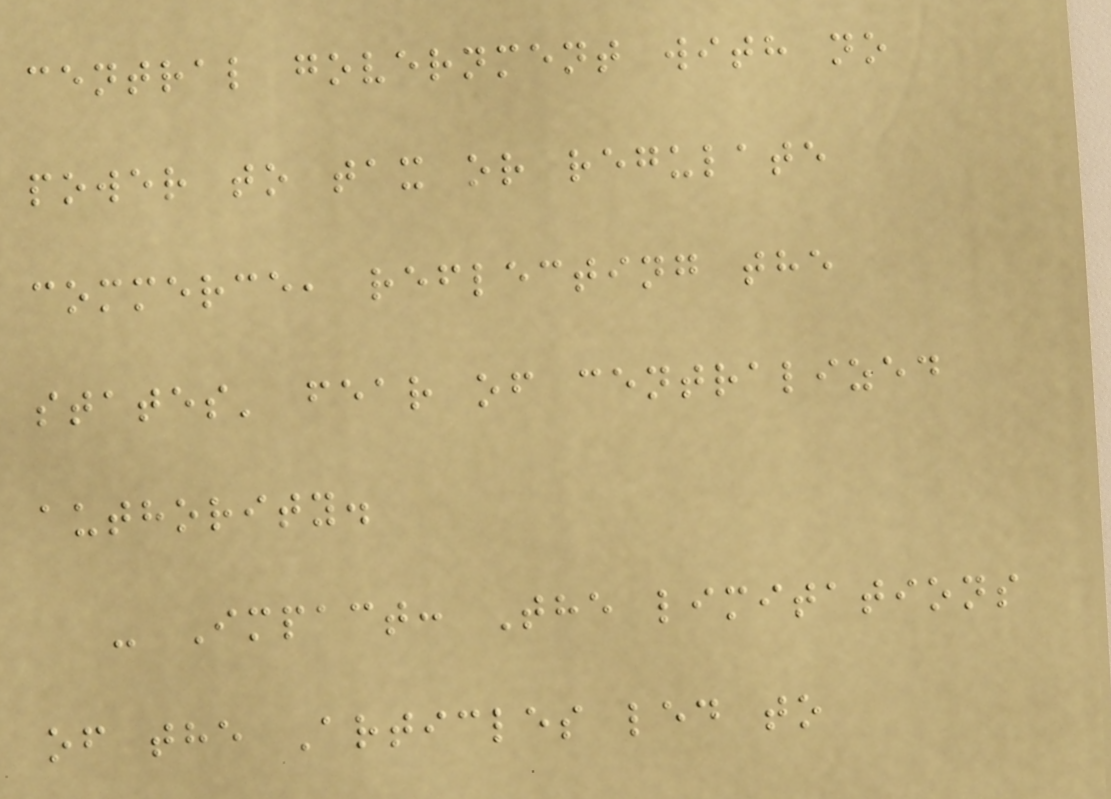central government with no
power to tax or regulate
commerce, reflecting the
states' fear of centralized
authority.
- Impact: The limitations
of the Articles led to
